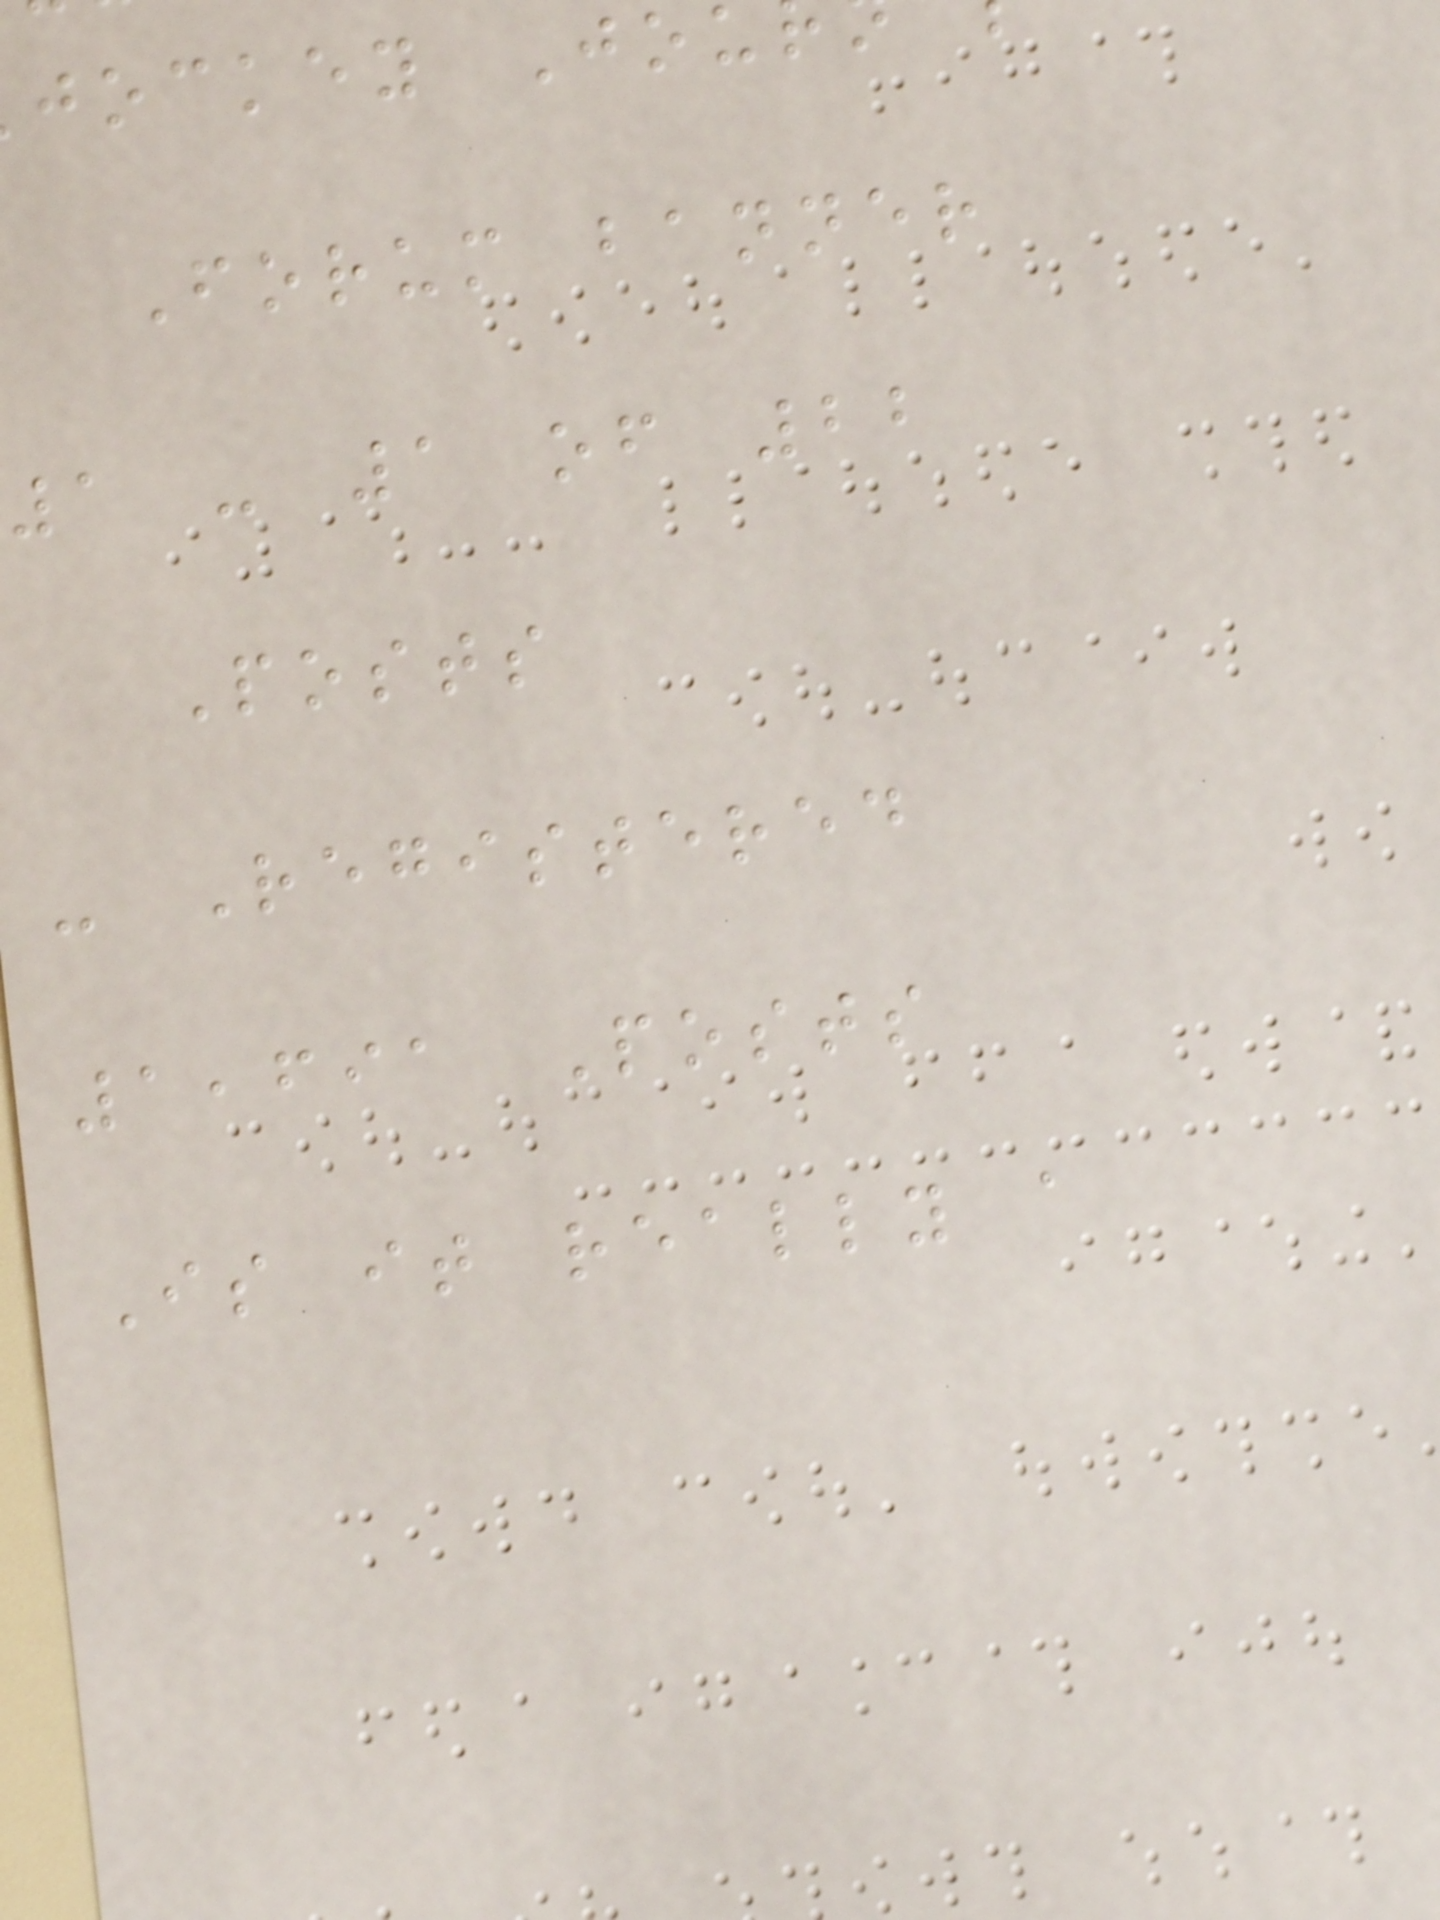jockey Jou
Forum banner
1 - 1 of 22
Posts
- Registered
1,691 Posts
Is it really a
